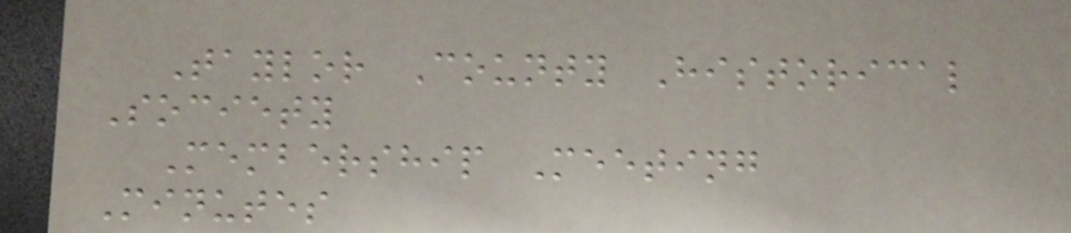Taylor County Historical
Society
Membership Meeting
Minutes
